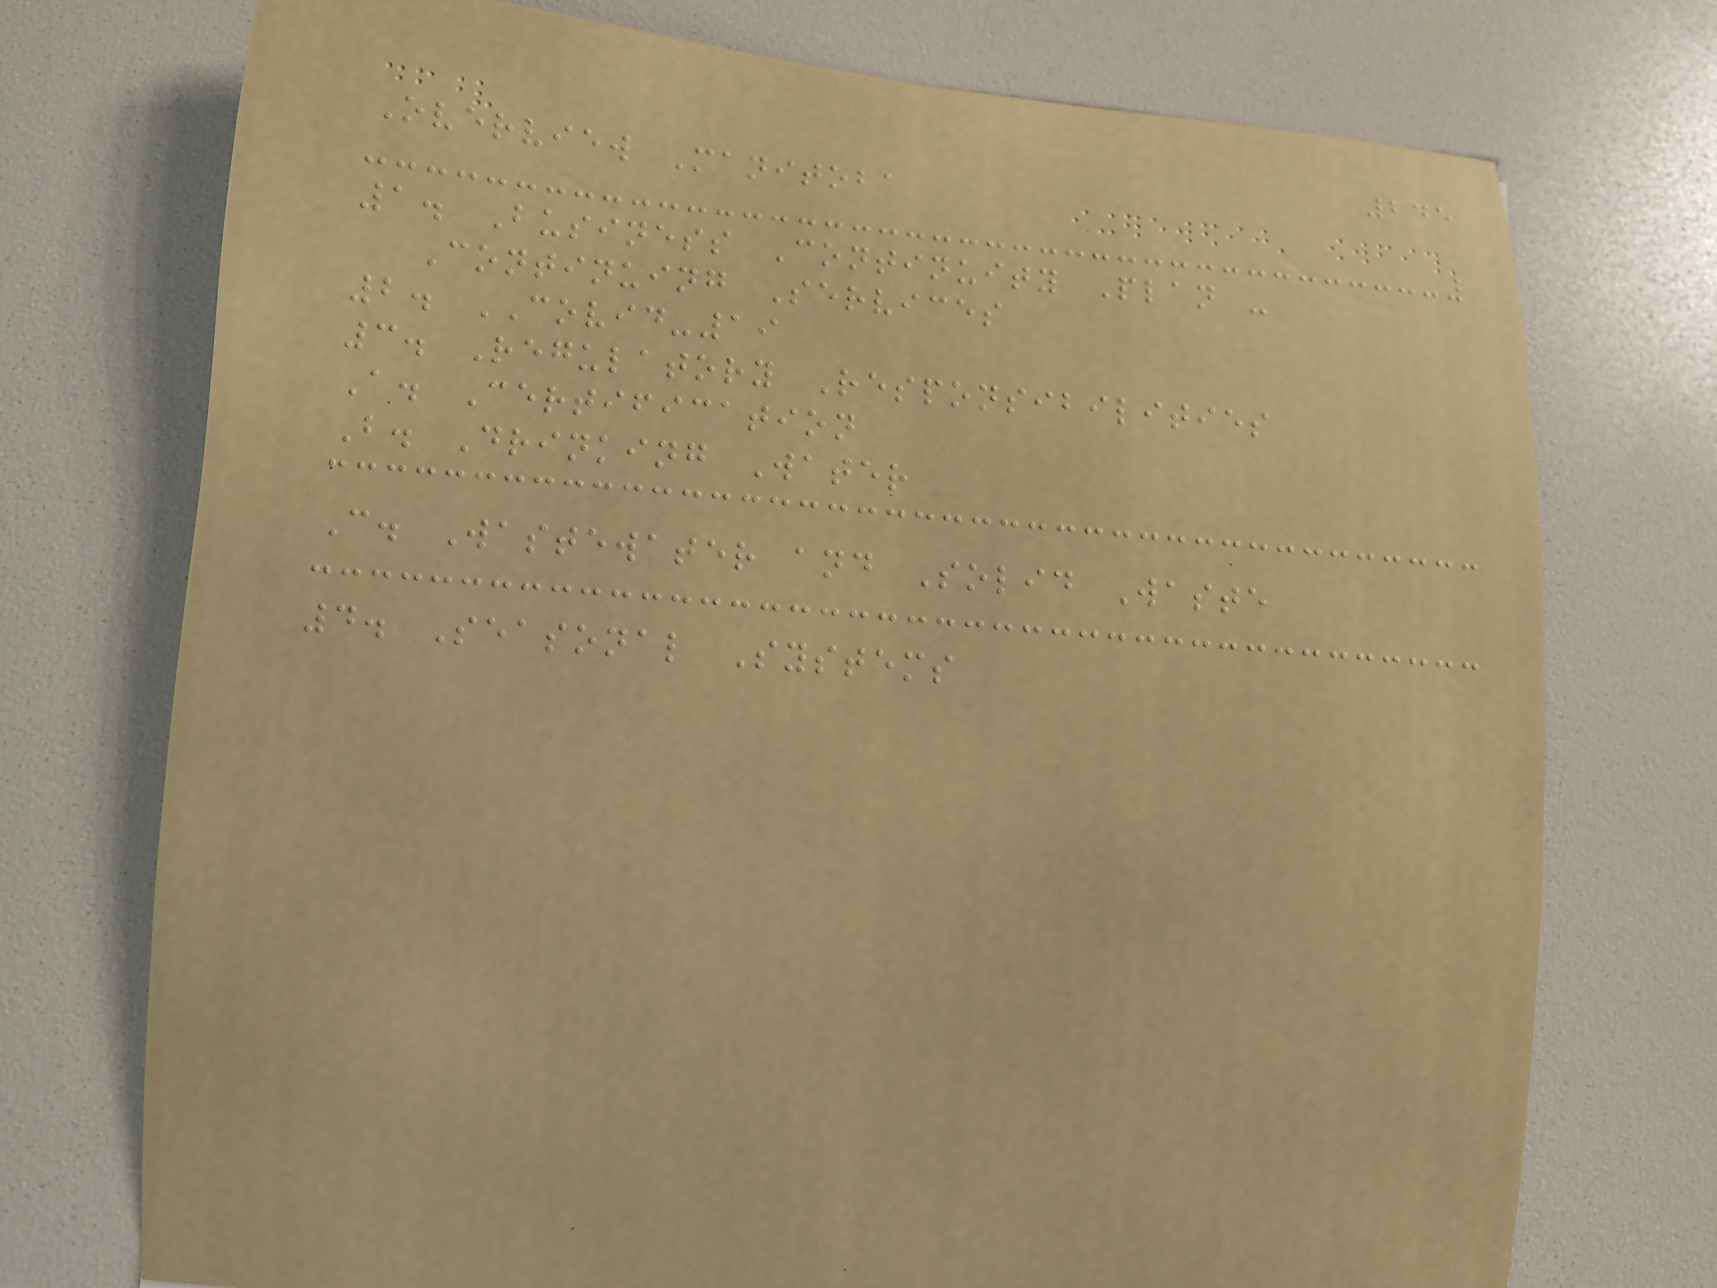245
Overview Manitoba
1. Business Continuity Plan -
Continuing Services
2. COVID-19
3. Regulatory Responsibilities
A. Certification
B. Drinking Water
C. Wastewater and Solid Waste
4. Seasonal Systems
